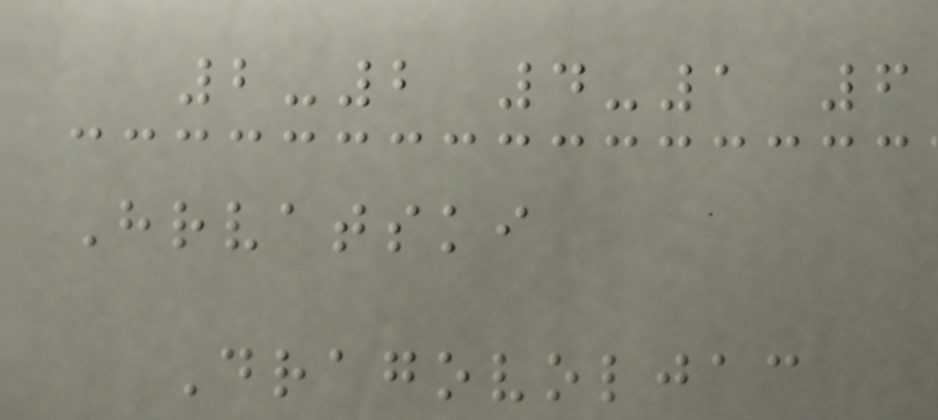2-2 4-1 6
Hrvatski
Dragovoljac
